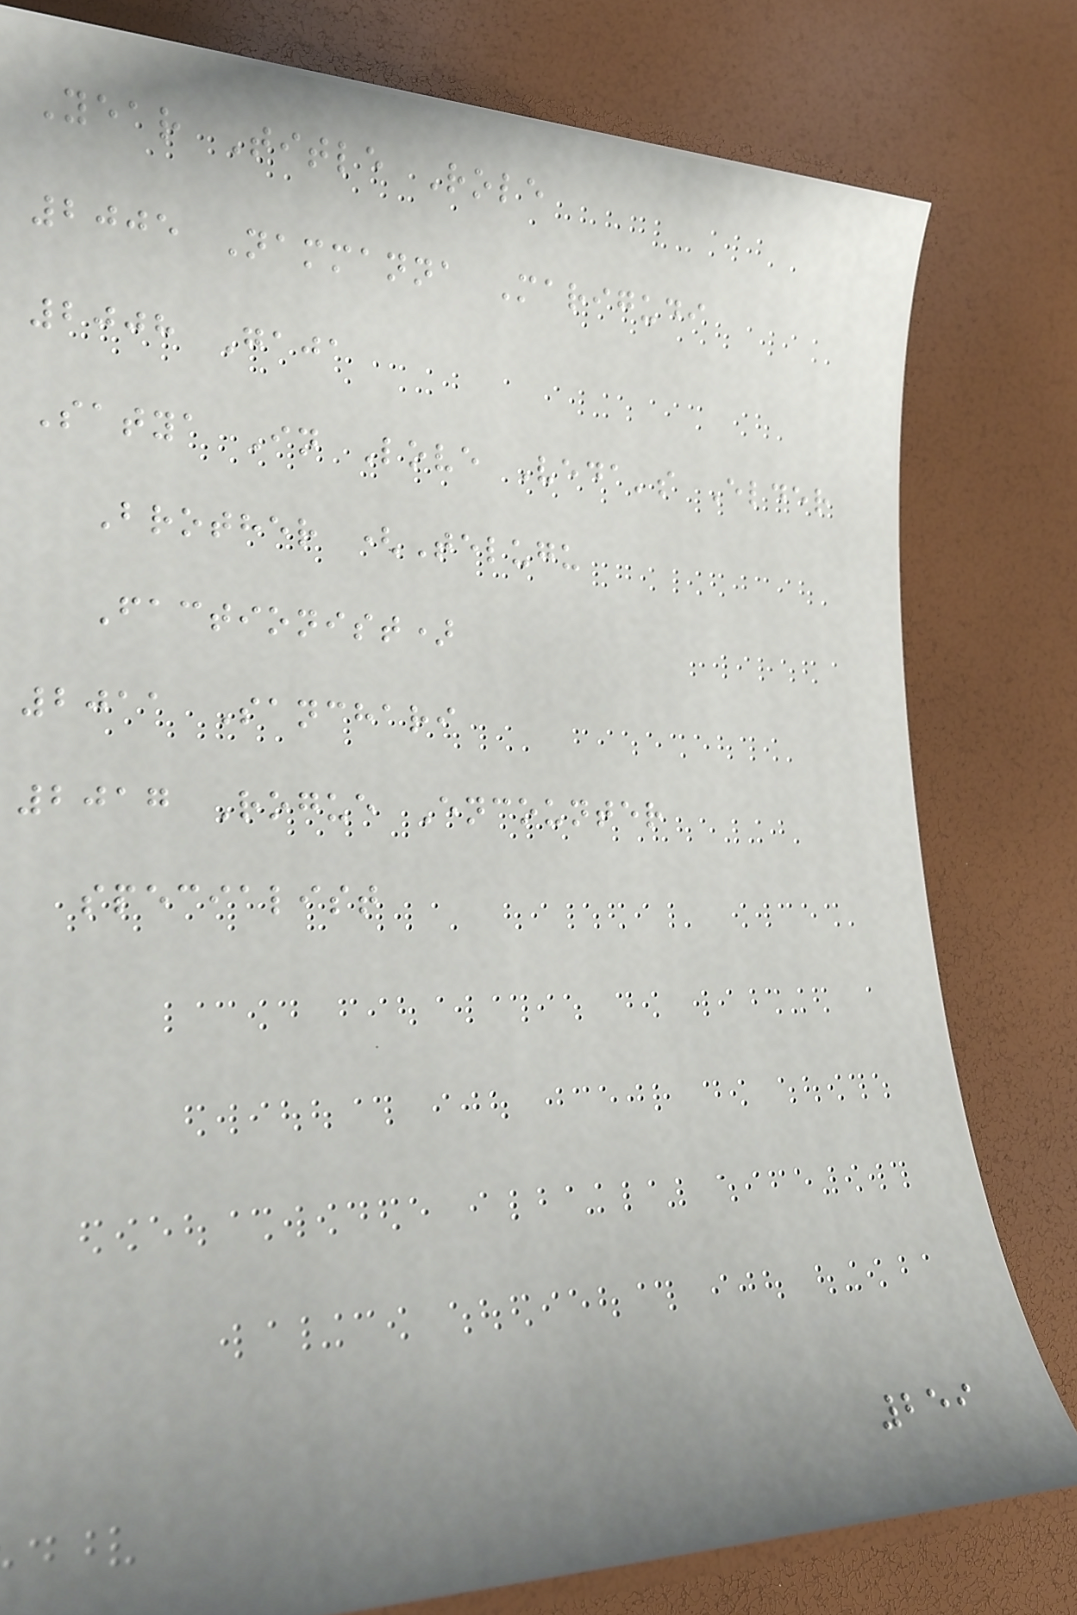Year Title Role
2005 Nammanna Marigudi
2008 Gaja
Satya In Love Veda's Elder
Brother (Telugu
Factionist)
2011 Sanchari
2017 Rogue Encounter
specialist
259
